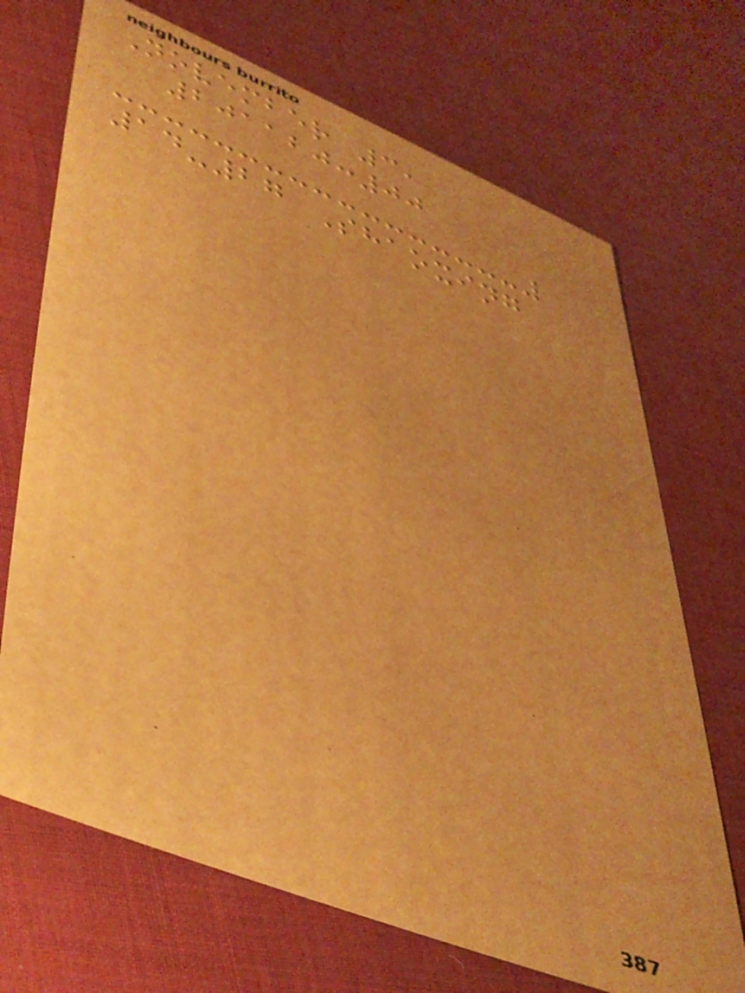November 3,
201120:00
14-27 Shaoxing
